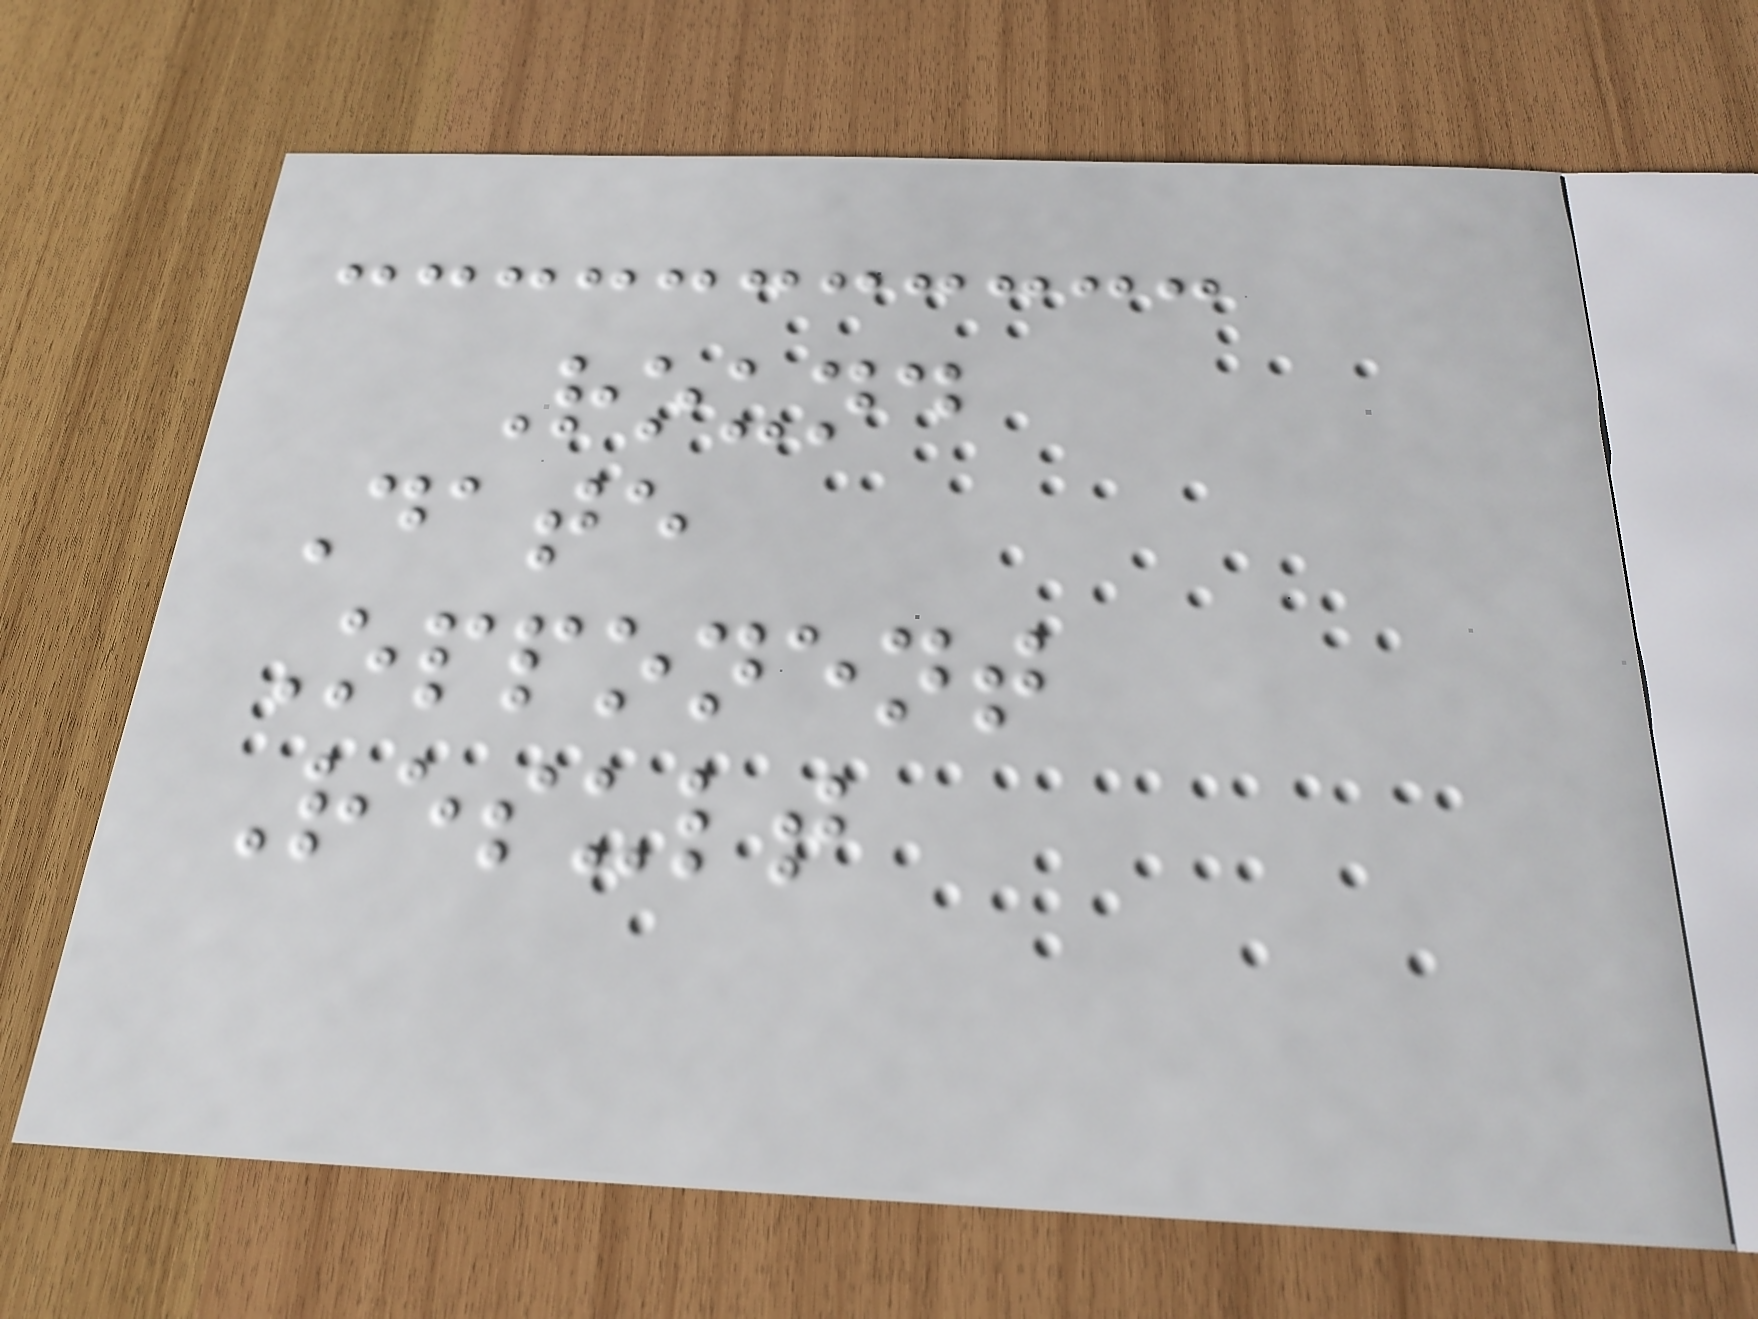Round
Date
Opponent
Result
